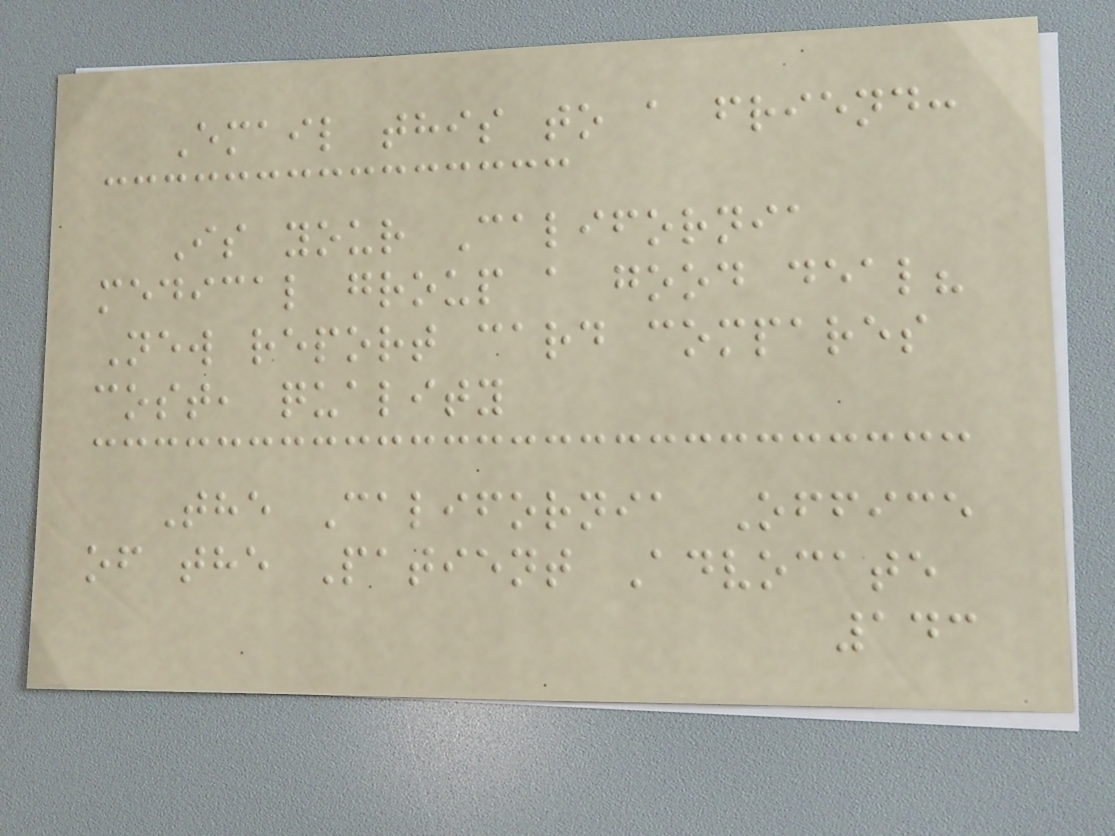Email this to a friend:
Is your California
medical group a good deal?
New report card compares
cost, quality
The California Office
of the Patient Advocate
143
